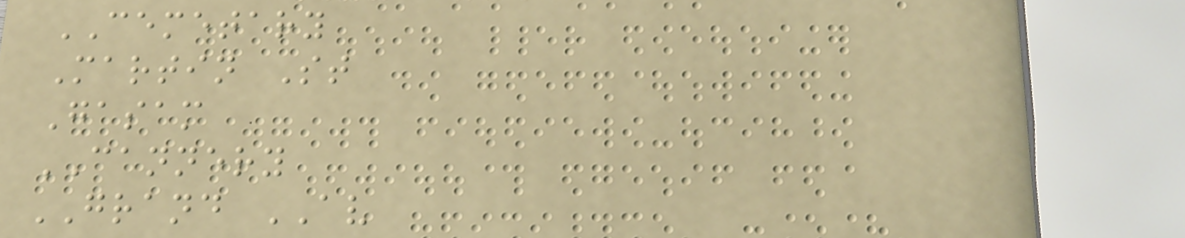CEMETARY
Martin St
Gasam
CANNERY
GRAND AV
